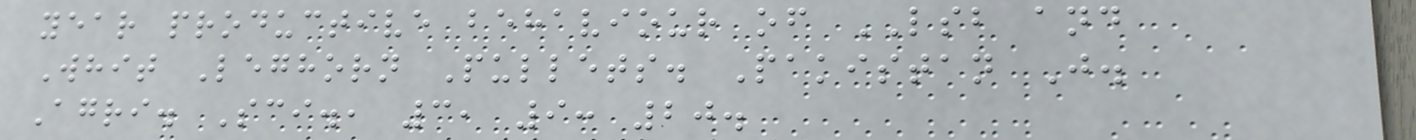year productive behaviour of LSB and
Whit Leghorn Pullets. Pakistan J.
Agri. Sci., 3, 9: 20.
